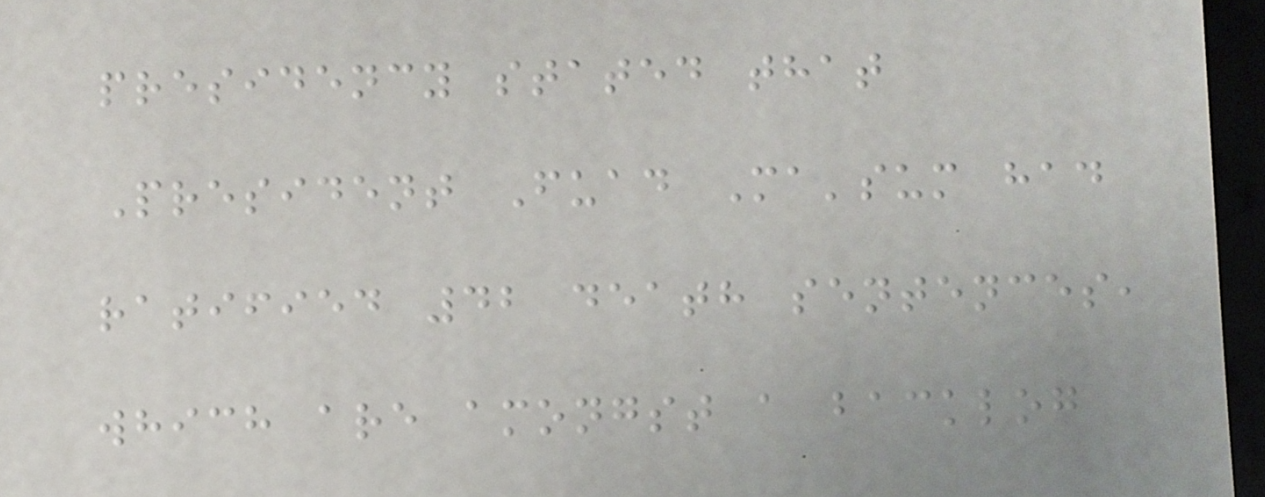presidency stated that
President Fuad Ma'sum had
ratified 42 death sentences,
which are amongst a backlog
